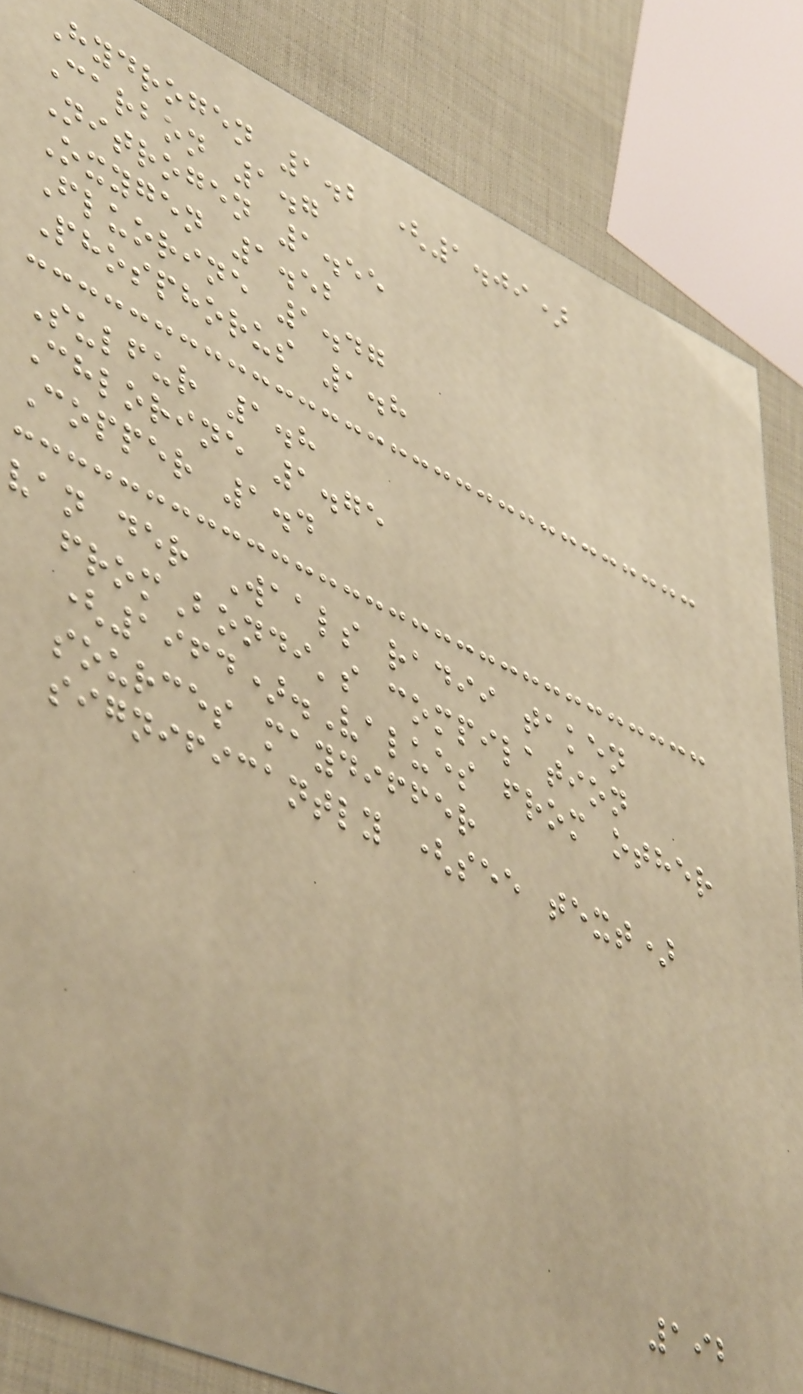Hydrogen 1.2 (1.09)
Carbon 1.7
Nitrogen 1.55
Oxygen 1.52
Fluorine 1.47
Phosphorus 1.8
Sulfur 1.8
Chlorine 1.75
Copper 1.4
van der Waals radii taken
fromBondi's compilation
(1964).Values from other
sources maydiffer
significantly (see text)
192
